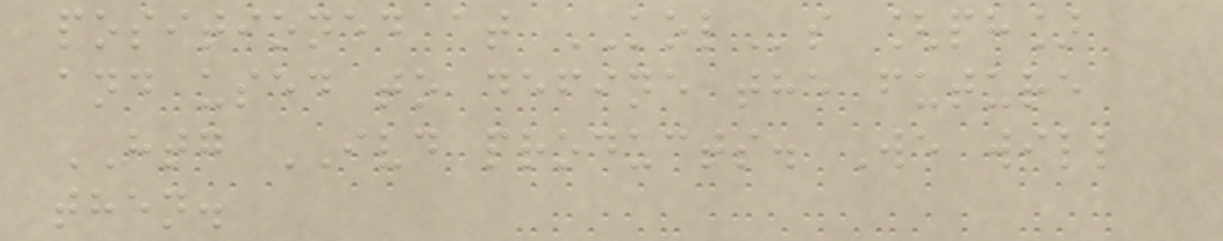positioned at KOLs [ph]
and used to define the future
HTG IVD products. We will
then.
